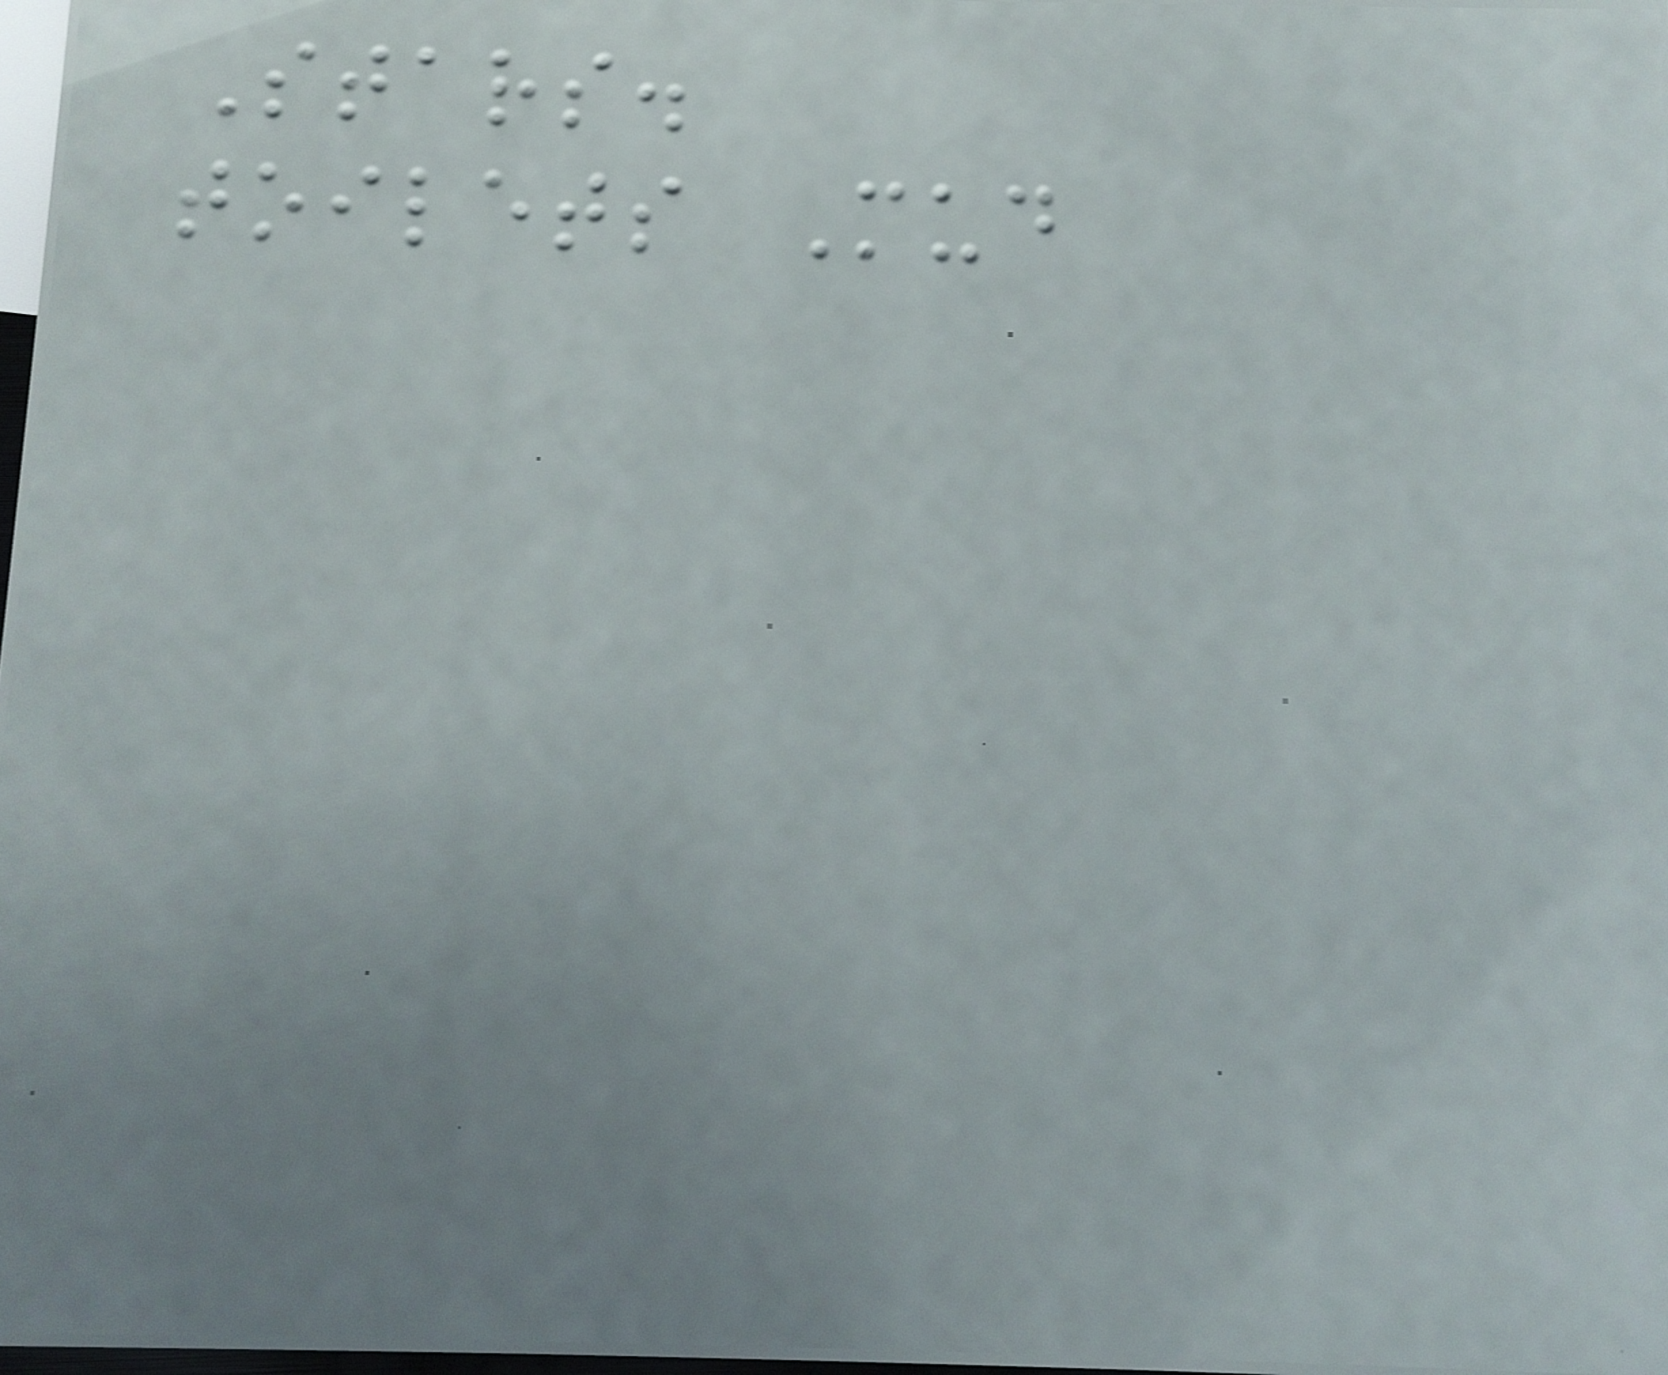Stars.
toilets Mud
